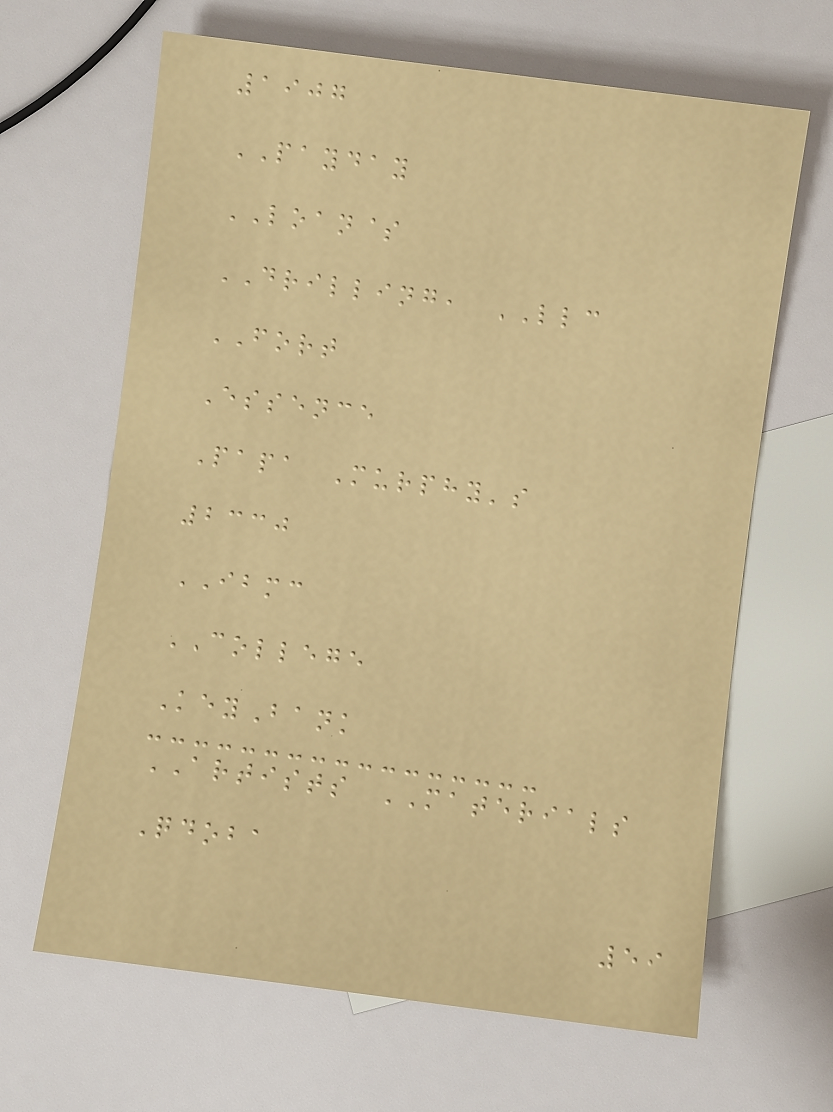1907
PAYDAY
LOAN$
DRILLING, LLC
FORT
Essence
Papa Murphy's
2330
IBMC
COLLEGE
KeyBank
ARTISTS MATERIALS
Qdoba
59
